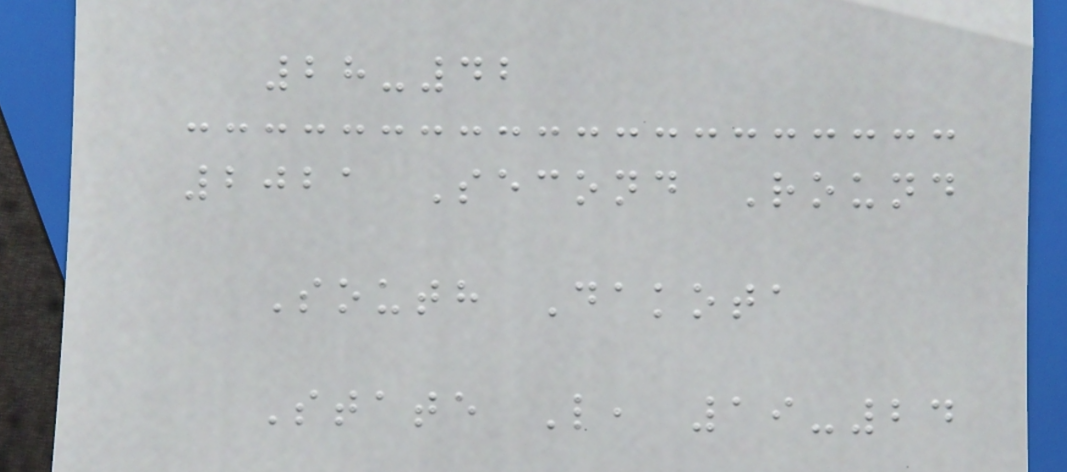28-42
2021 Second Round
South Dakota
State L, 19-24
